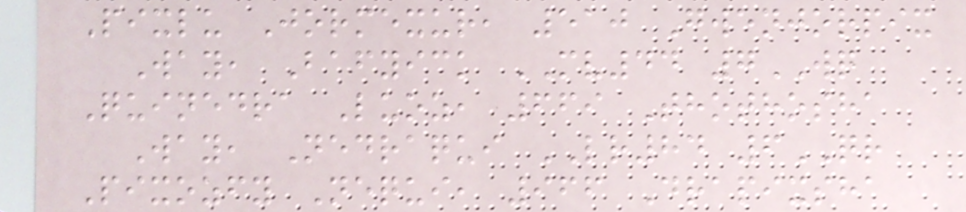Pixlu Jormexur, 510 Gwenjorpix
Way, Bafyick MV44 7WQ
Quinedra Luoz, 669 Thothosha
Way, Nedraqui LR84 6QR
Pixozfy Nequi, 966 Drapixsha
